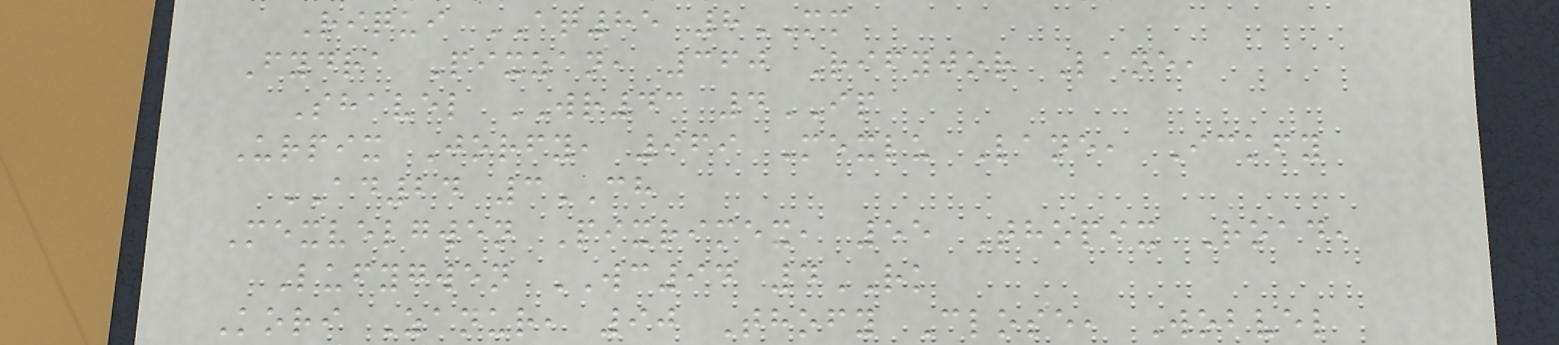Riqui AQ85 8MM
Fydra Pixzan, 360 Rifyjor Lane,
Shavel WR43 4IP
Urpix Jorfy, 969 Mexlu Lane, Ickfy
AD24 3CH
Mexvelgwen Pixrimex, 55 Thopix Road,
Lufygwen WC94 4RK
Kori Zanur, 90 Thofy Close, Wobvel
